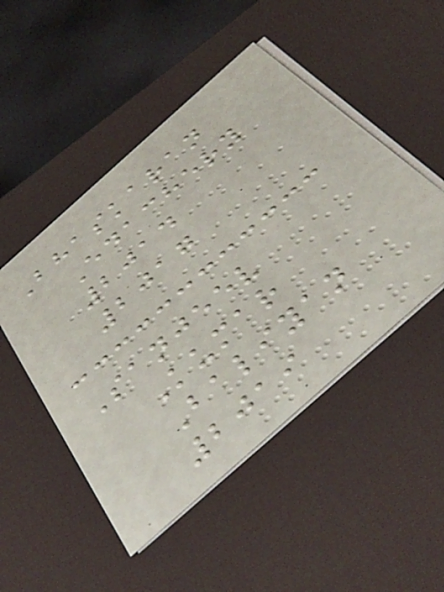Bhaskaran
Edachery
2014
2017
Sanjeev
Kumar
Baliyan
2019
